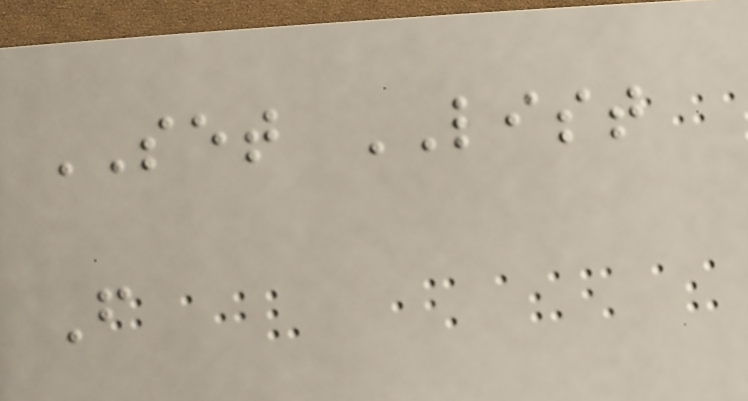SET LIST
F
